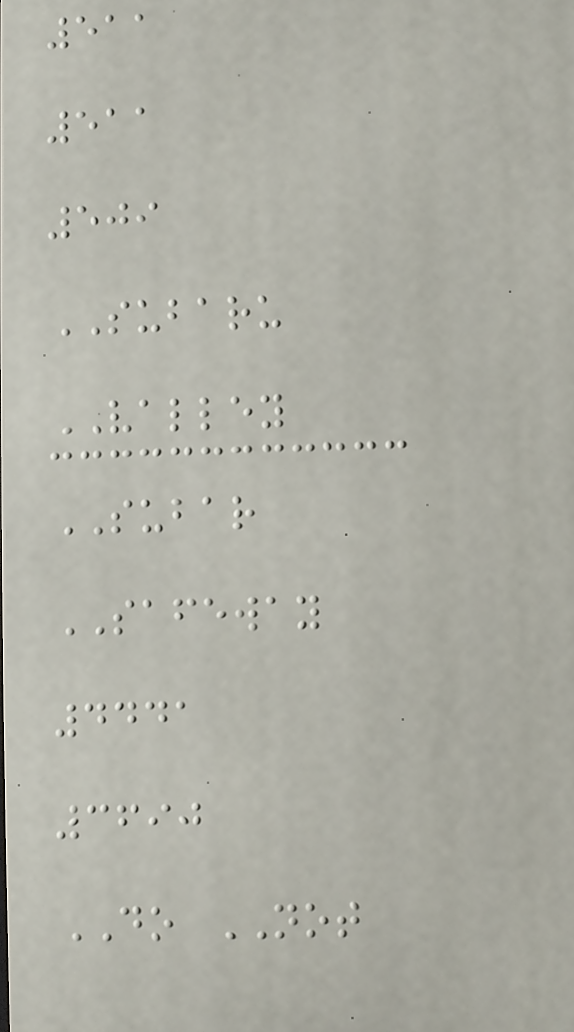511
511
509
SUBARU
VALLEY
SUBAR
SAFEWAY
4441
3690
DO NOT
